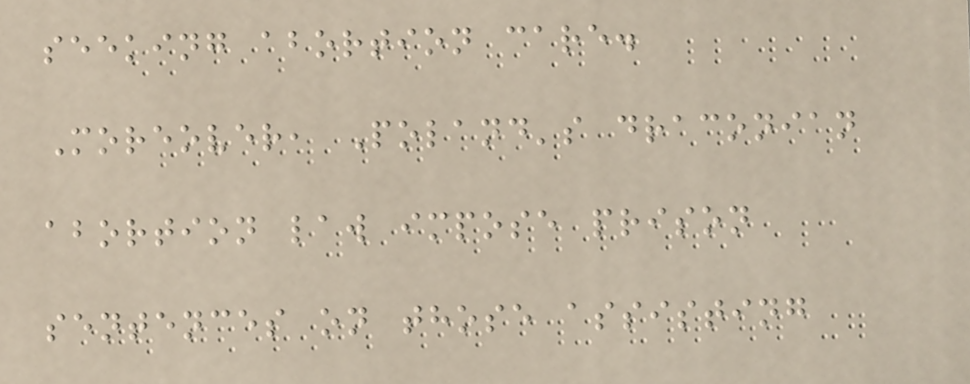seeking abortion care.
Moreover, Poland's draconian
abortion law impose prison
sentences on those assisting
